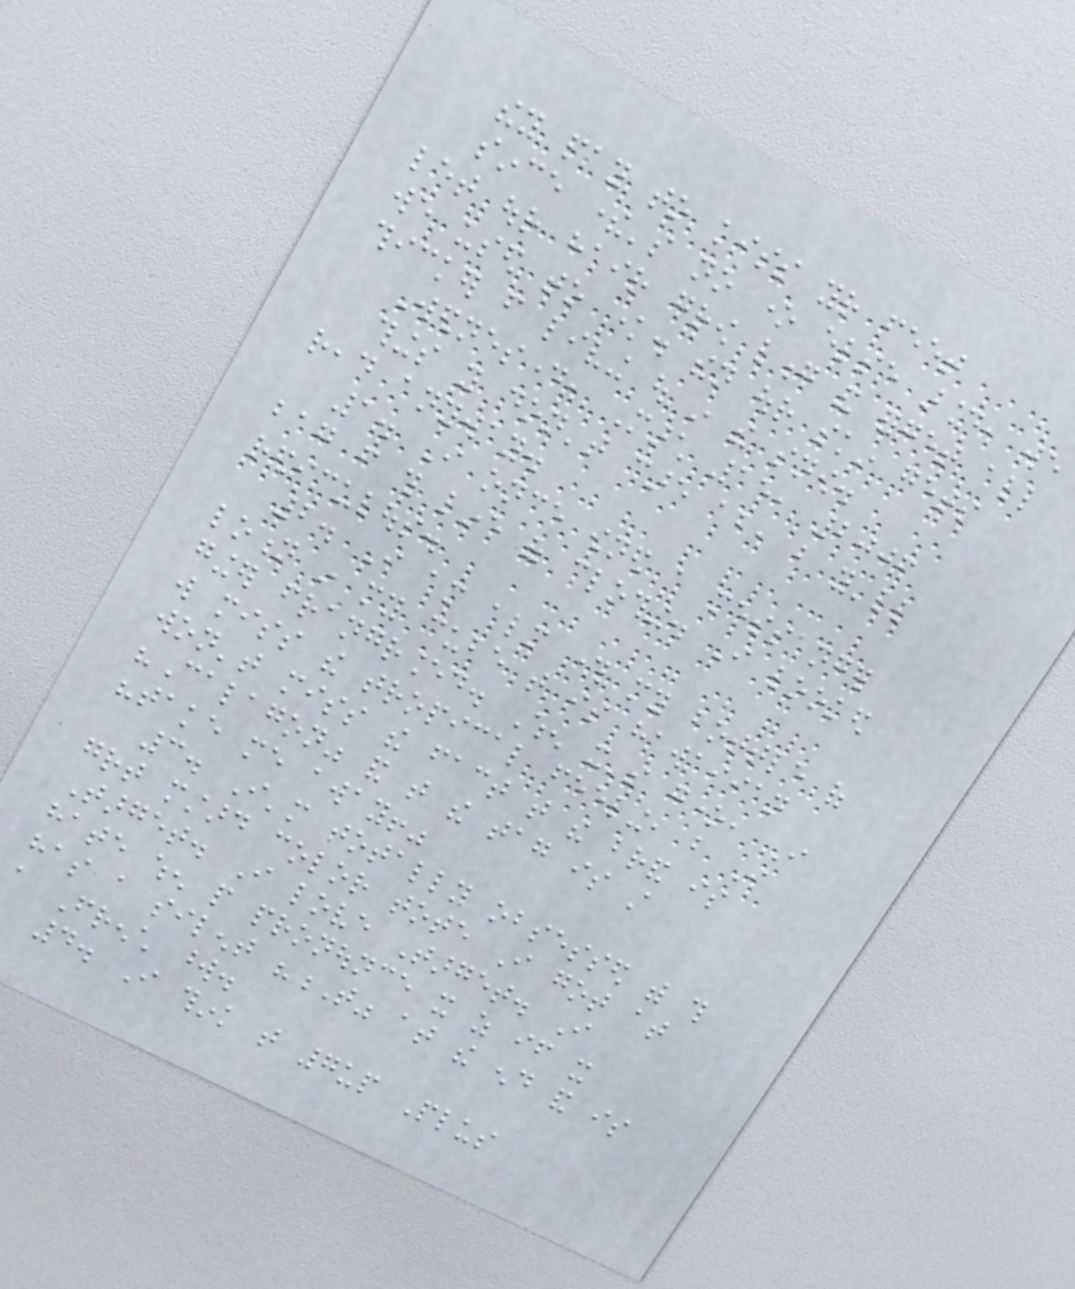they pay to kiss your feet
since there's no one else around, we
let our hair grow long and forget all
we used to know. then our skin gets
thicker from living out in the snow.
Wednesday, March 15, 2006
things you don't care about, but you'll
read anyway.
1. I once owned a messanger
bag from this line of clothing. I looked
rediculous.
2. I am almost through my bottle of
lotion in my cube that is hawaiian
ginger frangranced. When it's gone, I
will miss the tropical feeling, but I
won't miss the fact that the brand is
"Calagon" and that the tag is still
"take me away!"
3. I'm totally obsessed with this
great mustard color tote I got at
Target. I love Target. I
hate when people pronounce it as if it
has a silent "T" at the end and is
a French word.
4. I think that 7up Plus
